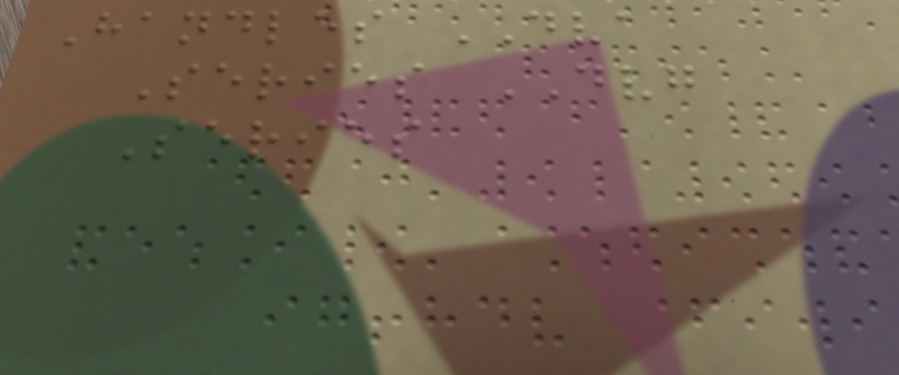Handles DVA
Series DVG
Series
